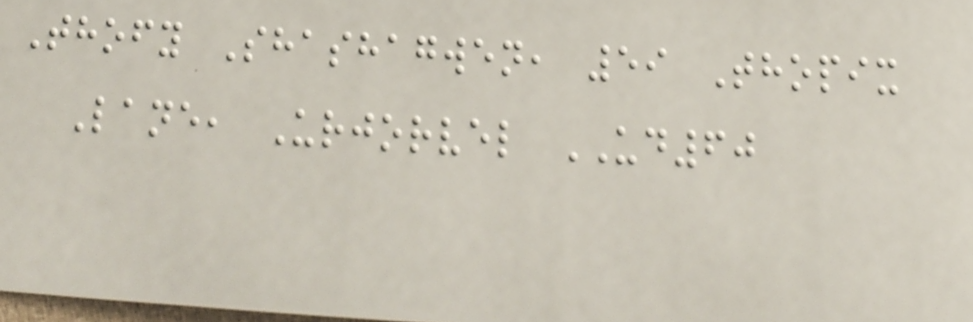Thofy Shashagwen, 59 Thopix
Lane, Urjorvel UD60
